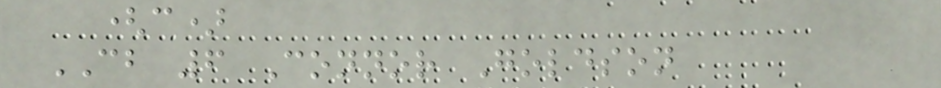(c)
CB 6 Connor Goldson
